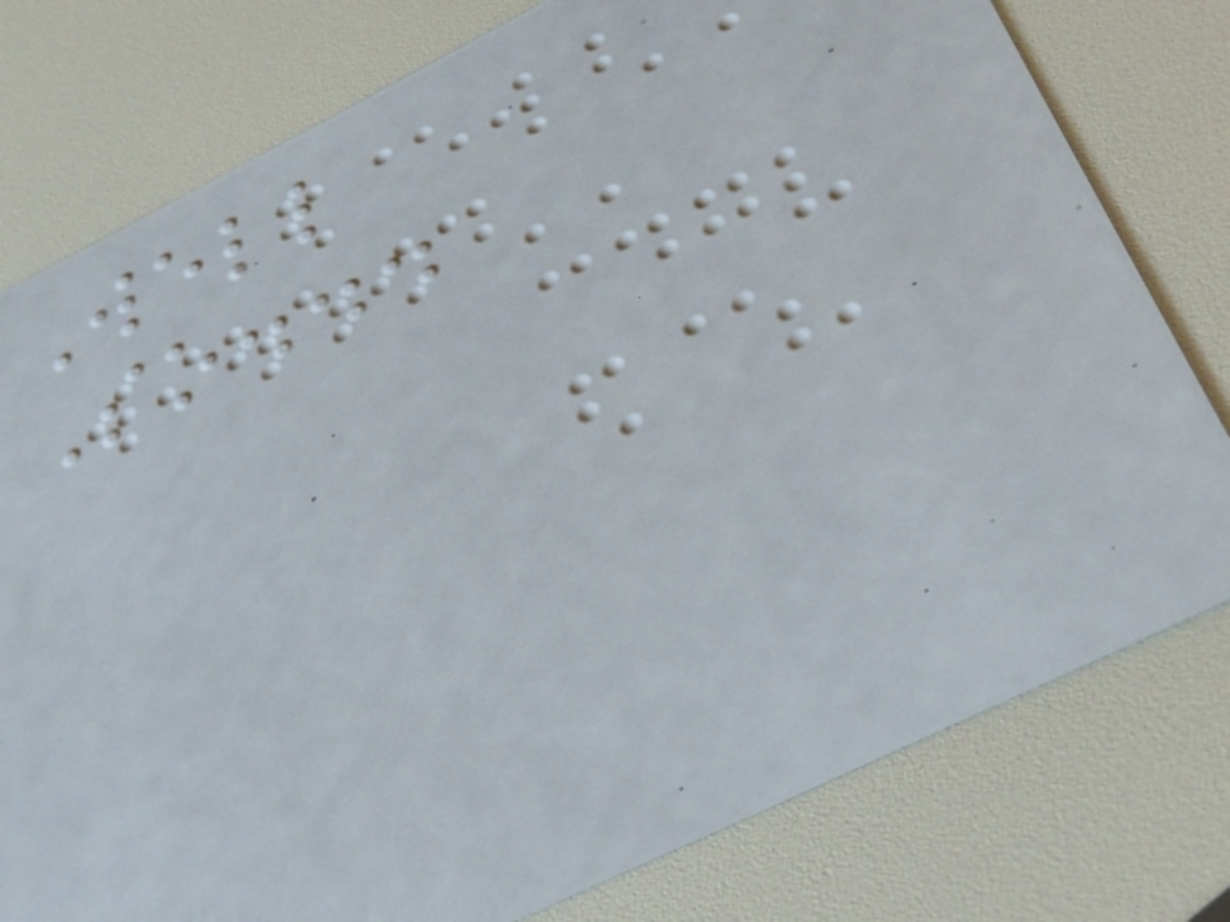Well
So...
